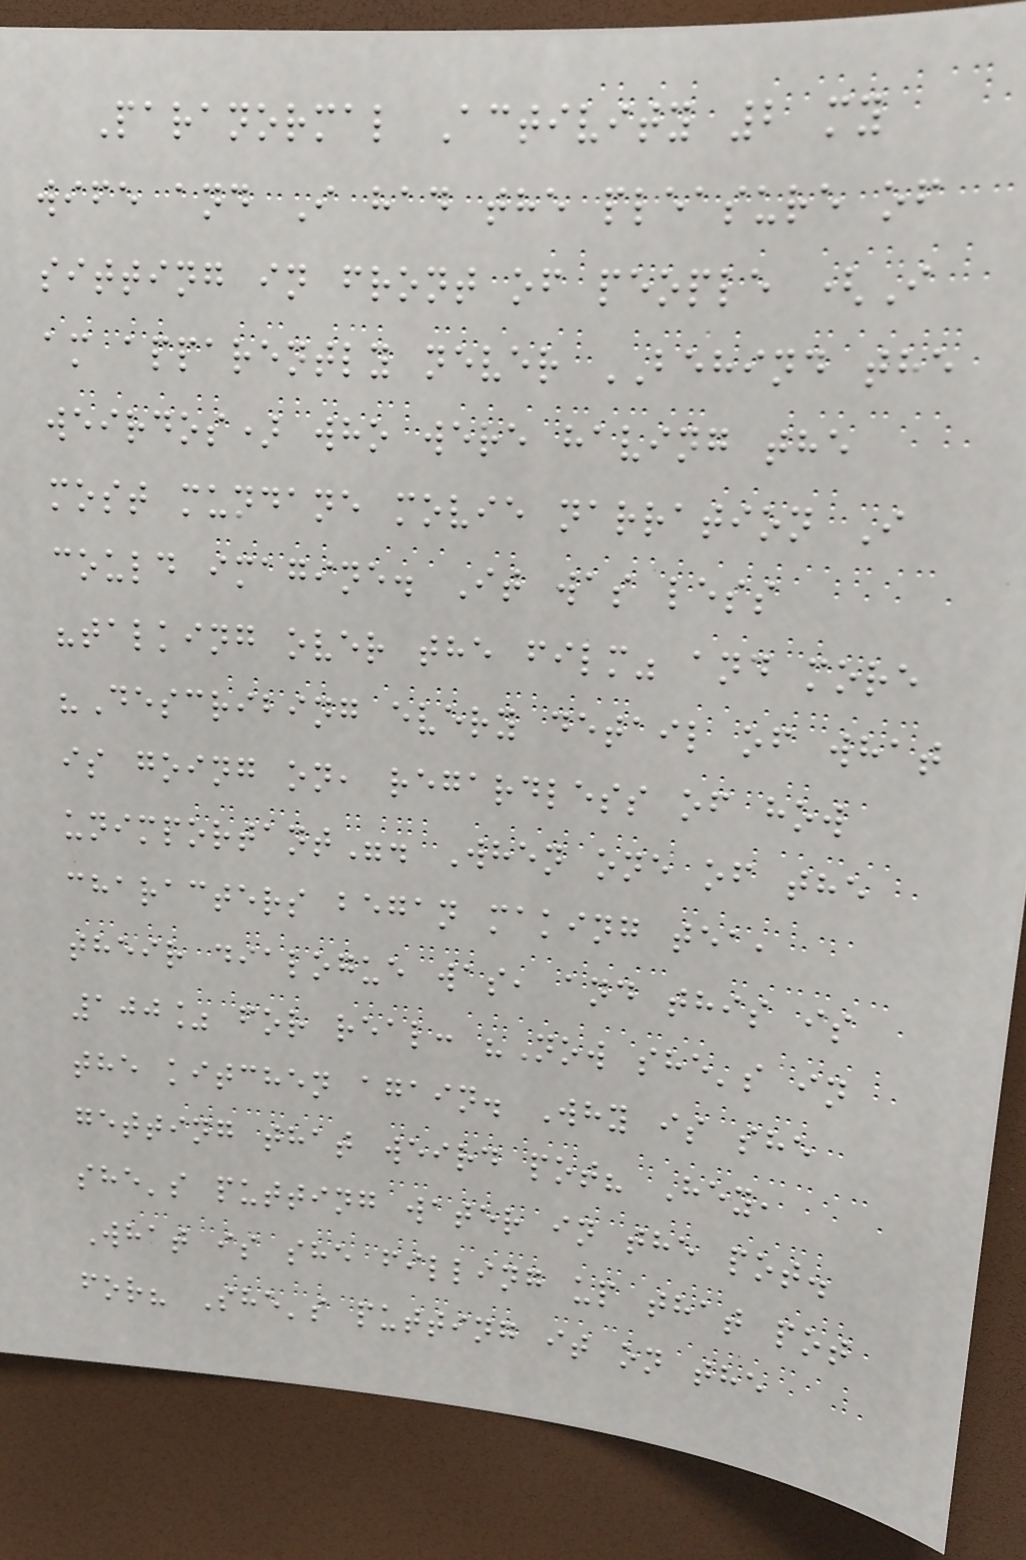Paranormal Activity 2 my
wife and I had the pleasure of
sitting in front of people (I
am apparently never BEHIND the
weirdos) who were having the
most mundane movie narration I
could imagine. It was less
"talking over the film" and more
"Describing every detail of what
is going on, regardless of how
unimportant". When one of the
characters began making tea,
their dialogue was, and this is
100% for real: "Now she's in
the kitchen again. Why is she
getting that weird pot? Hey,
she's putting water in the pot.
What is she filling up that pot
for? She's putting it on the
